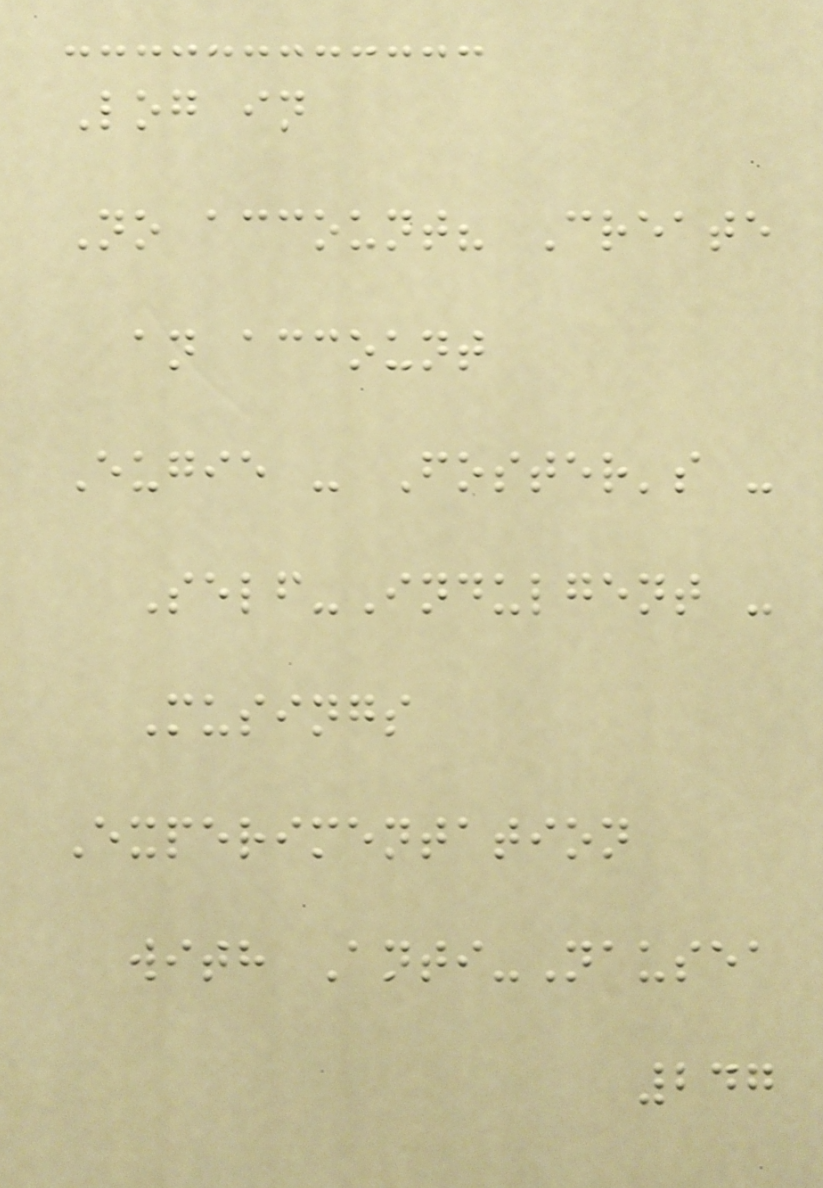Log in
No account? Create
an account
Eugie - Foster's -
Self-Indulgent -
Musings
Experimentation
with Anti-Nausea
247
